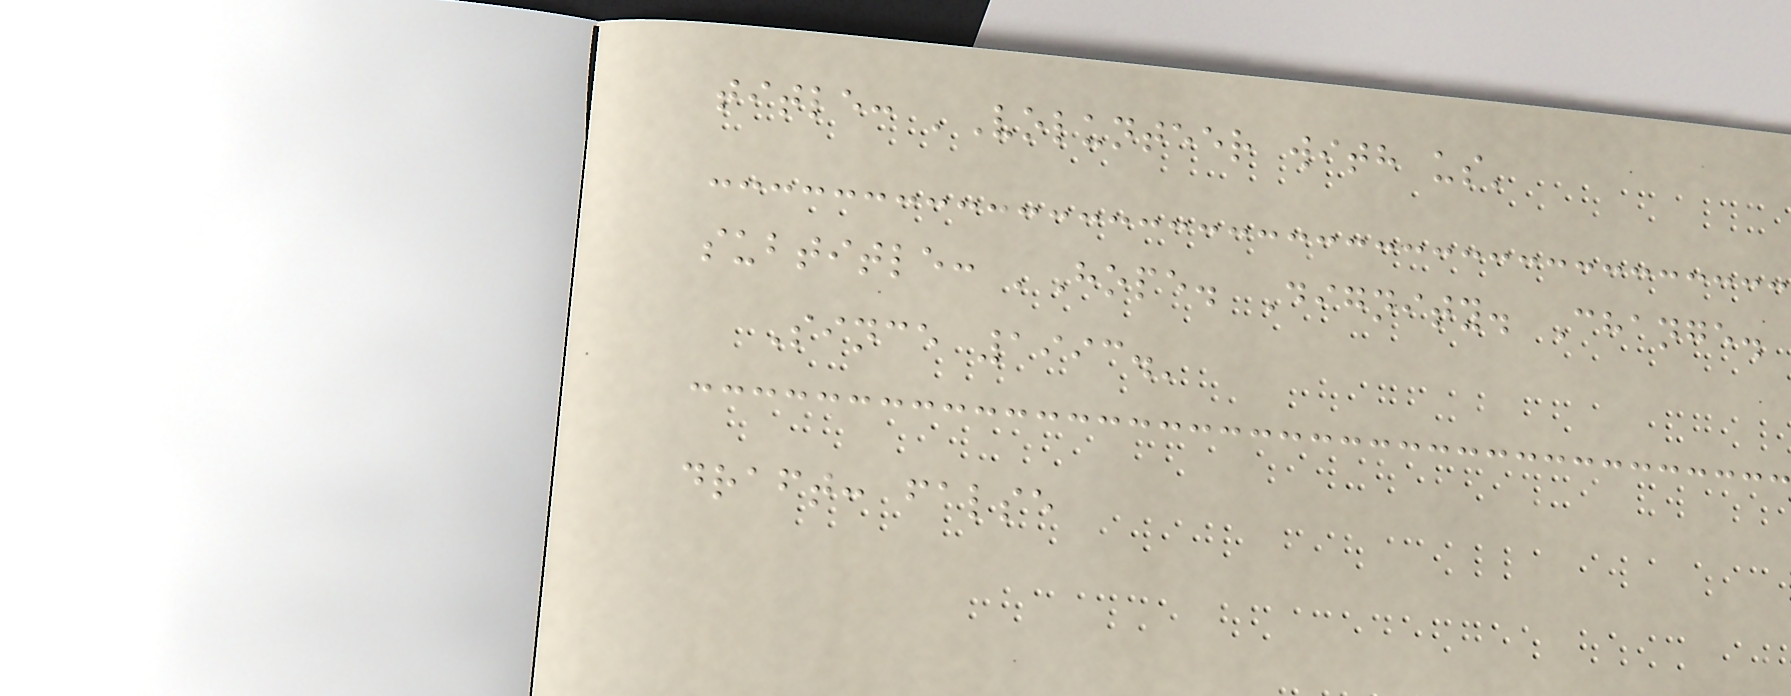title: 'Volunteer with us'
subtitle: 'Hope. Dignity. Change.
Since 1993.'
draft: false
